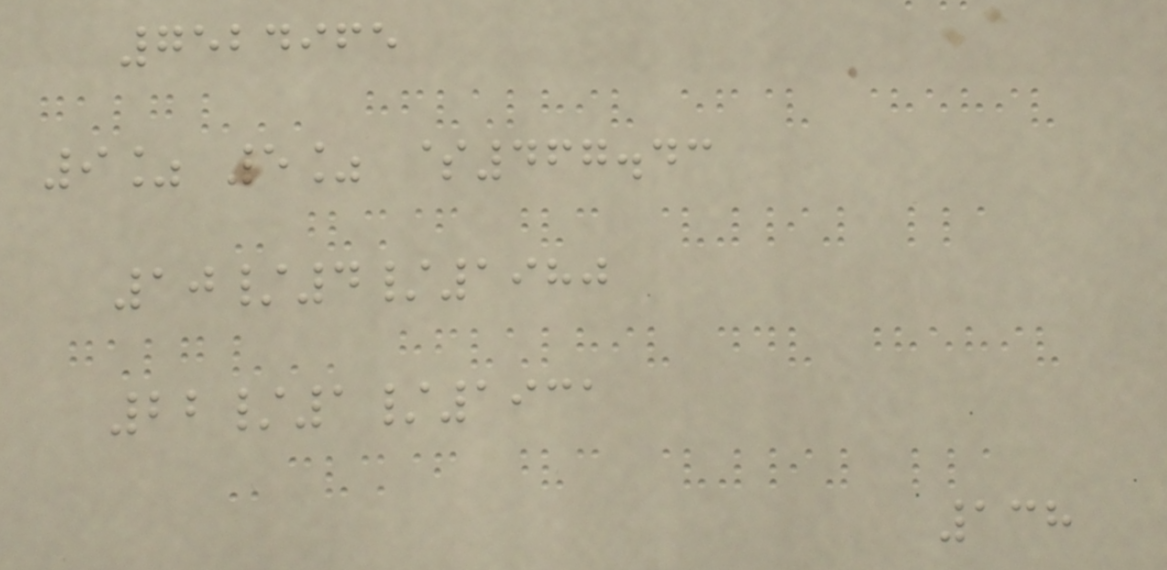7524965
9% 5% $467.43
10/4/1980
22/1/1931
138
